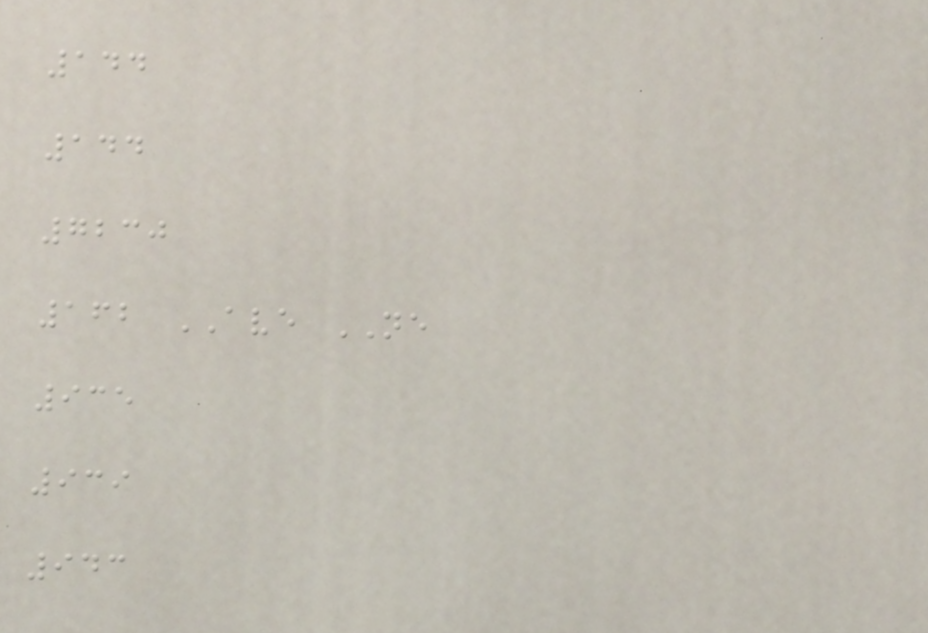144
144
7230
162 AVE NE
935
939
943
